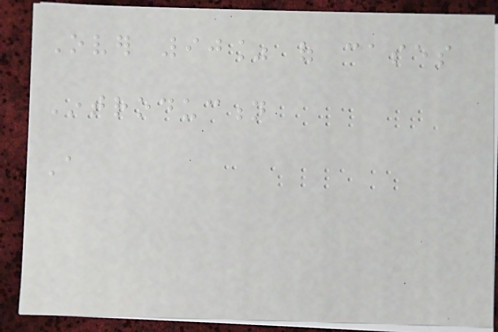Over 90% of cases
Introduction
A
